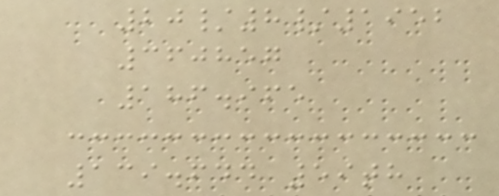20/8/1952
360857
186.965
139.644 59th
